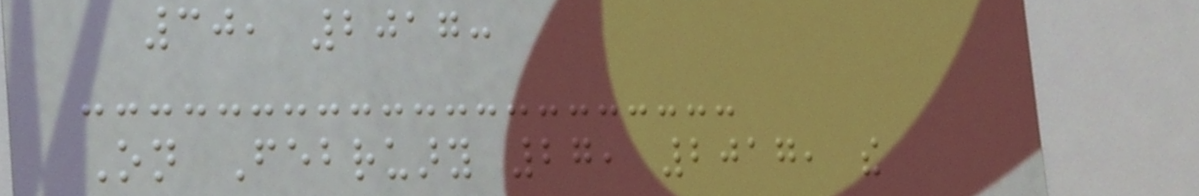30, 2017:
On February 27, 2017, the
